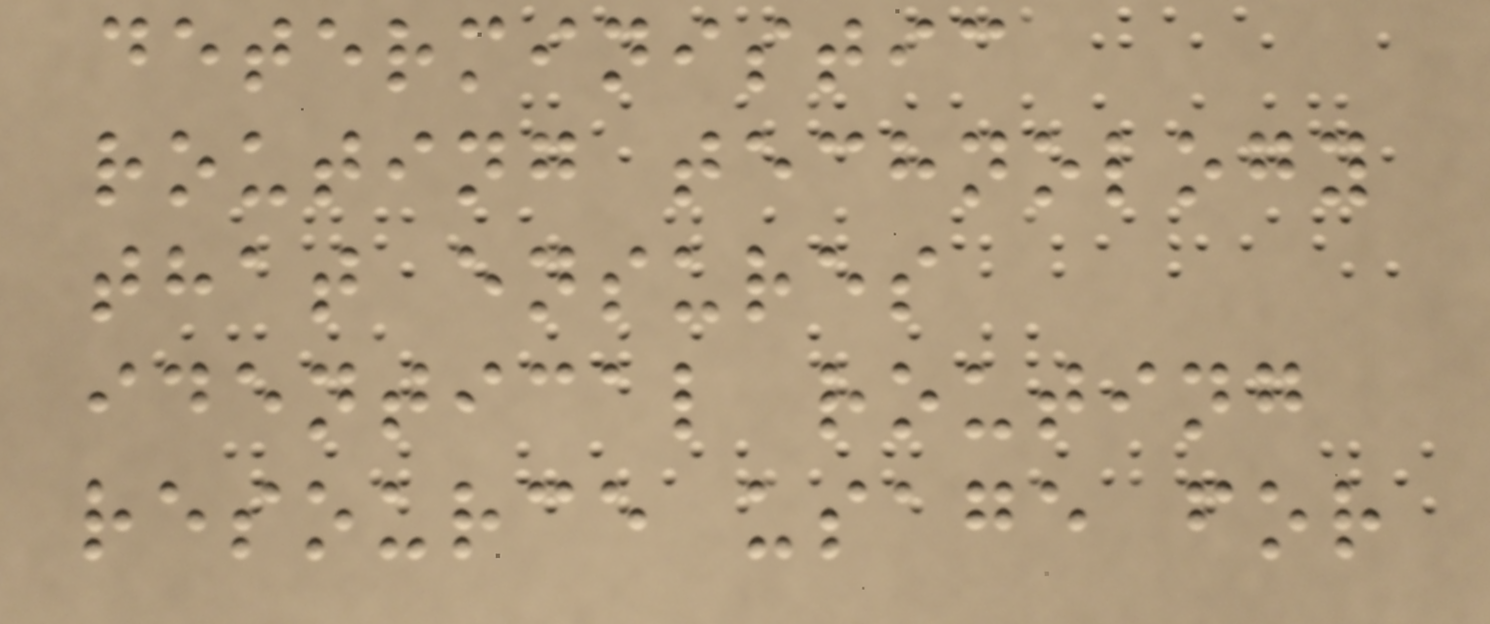deterministic
routing technology
that ensures
identical routing
resource usage for
